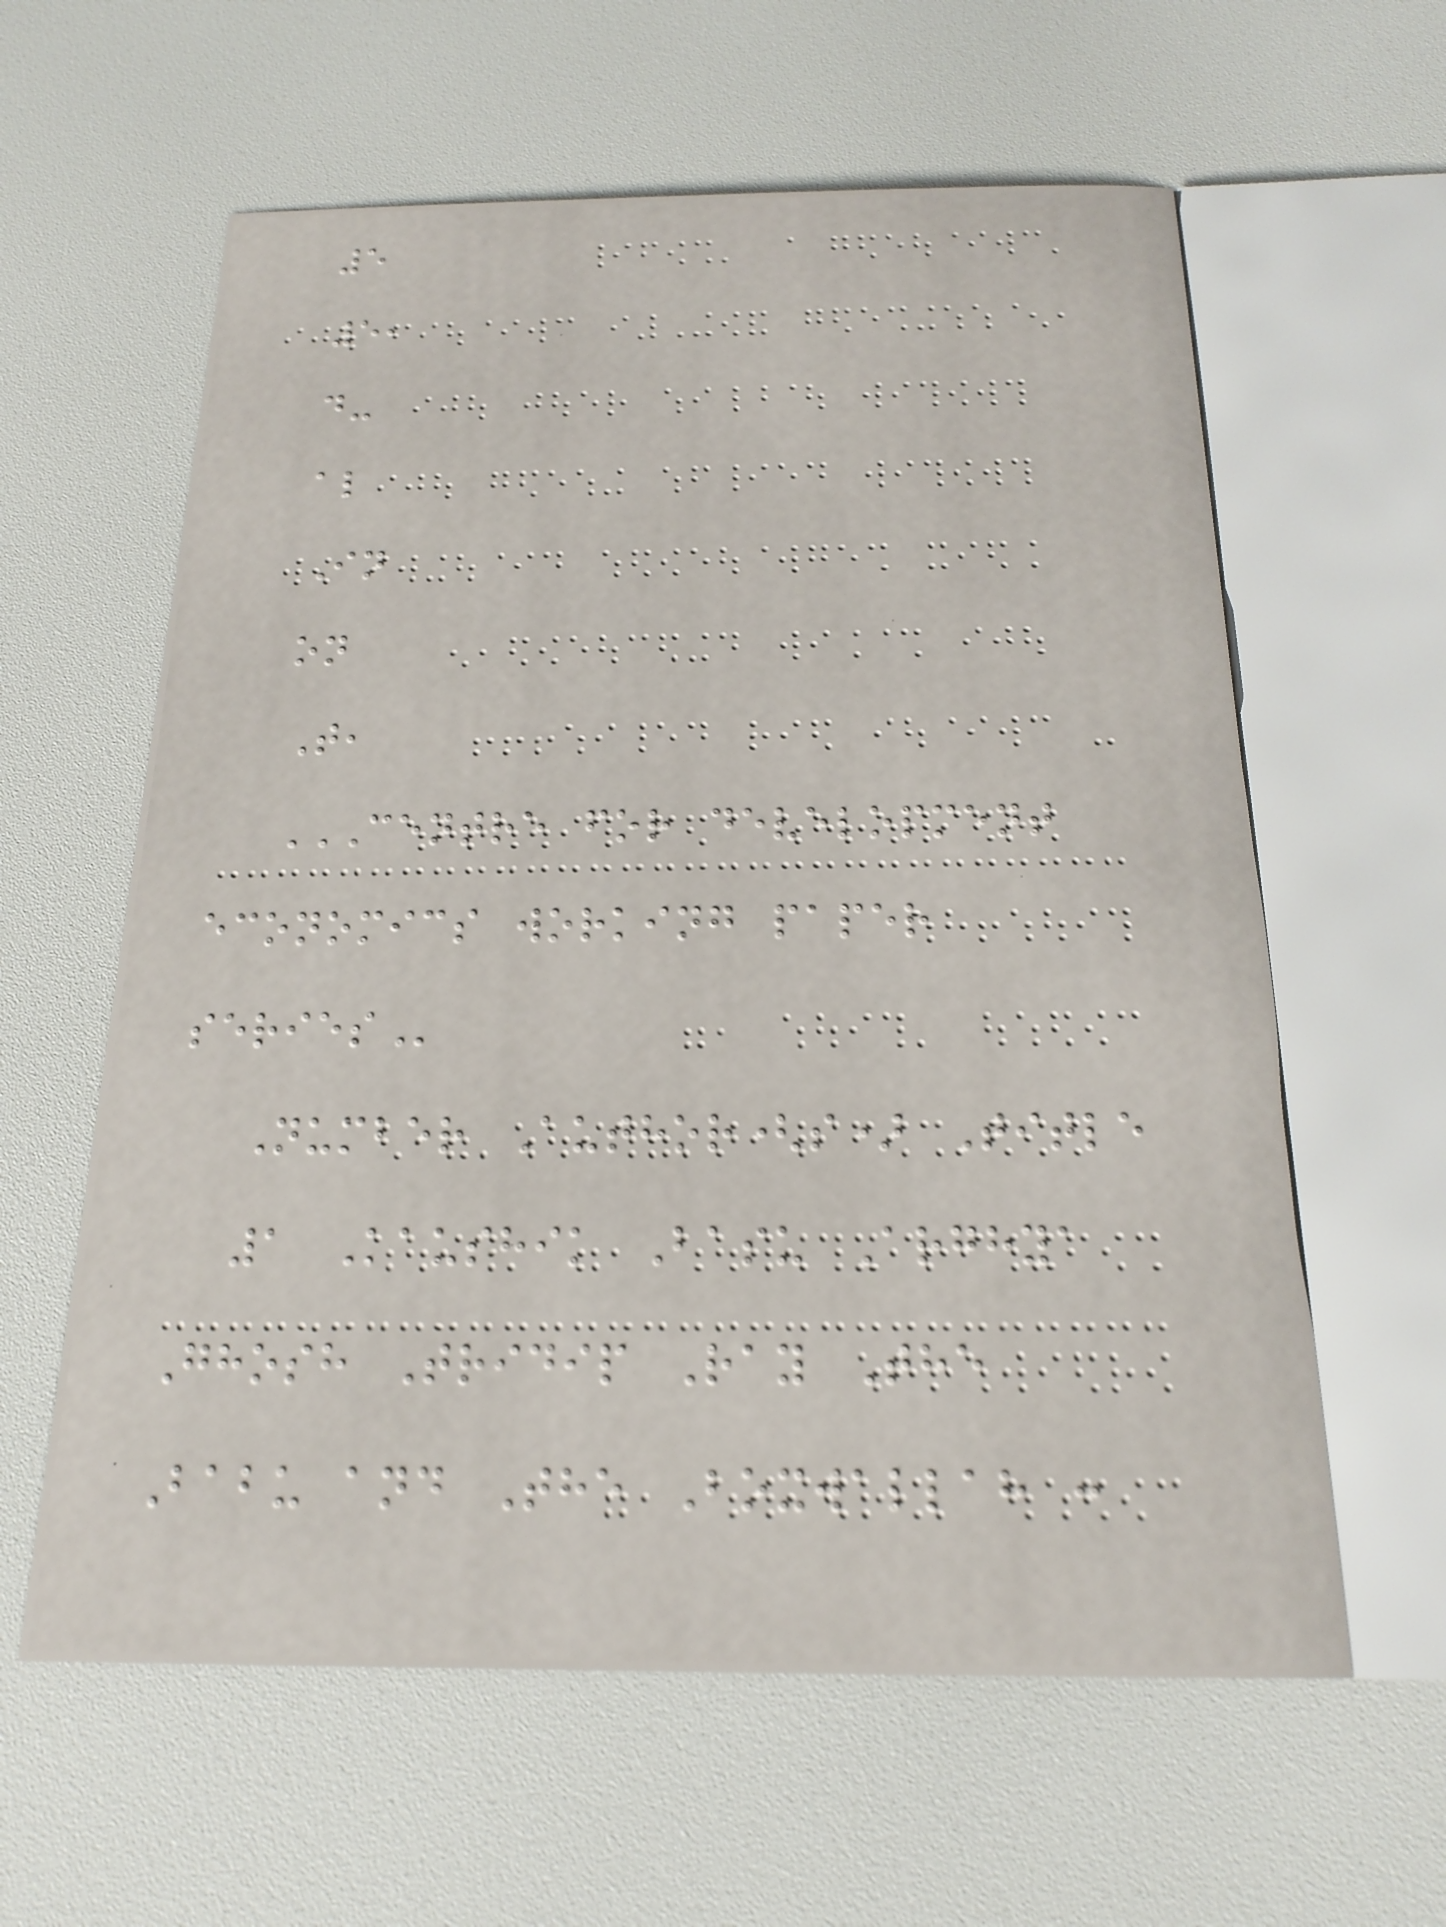5
5,
d-
al
In
on
T,
CENTRE FOR DEVELOPMENT
ECONOMICS WORKING PAPER
SERIES
Number Author(s) Title
1 Kaushik Basu Arghya
Ghosh Tridip Ray The
Babu and The Boxwallah :
